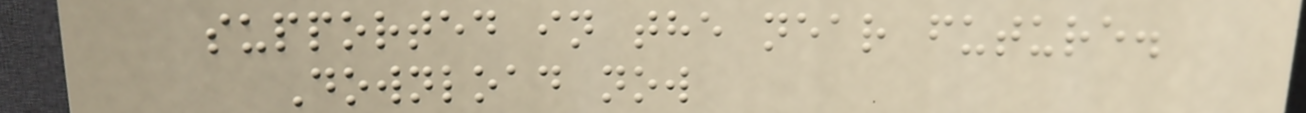supported in the near future.
Download now
